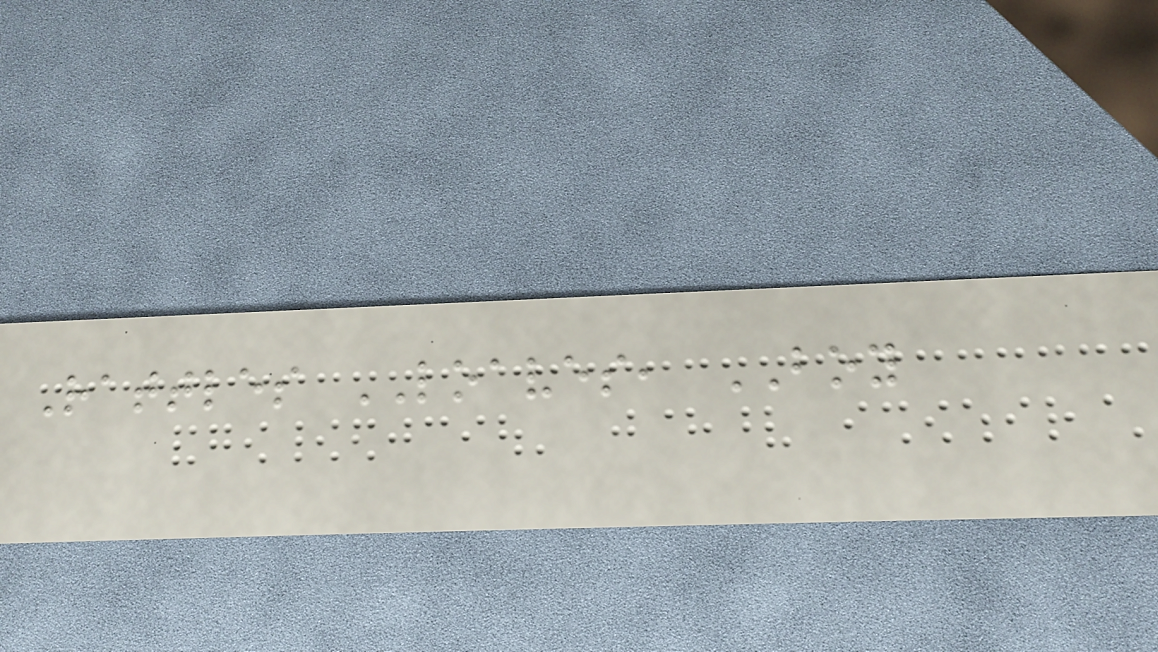Rattles LOAVES, BOY
